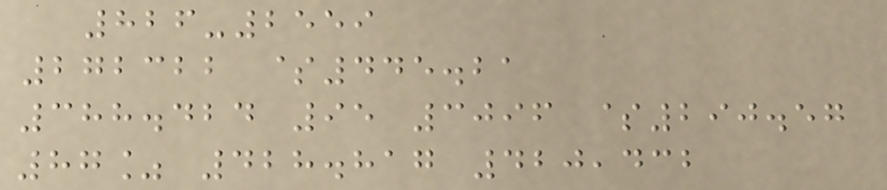826-2559
272322 $445.21
388.424 95 3096 $290.57
87% 428.817 420,432
